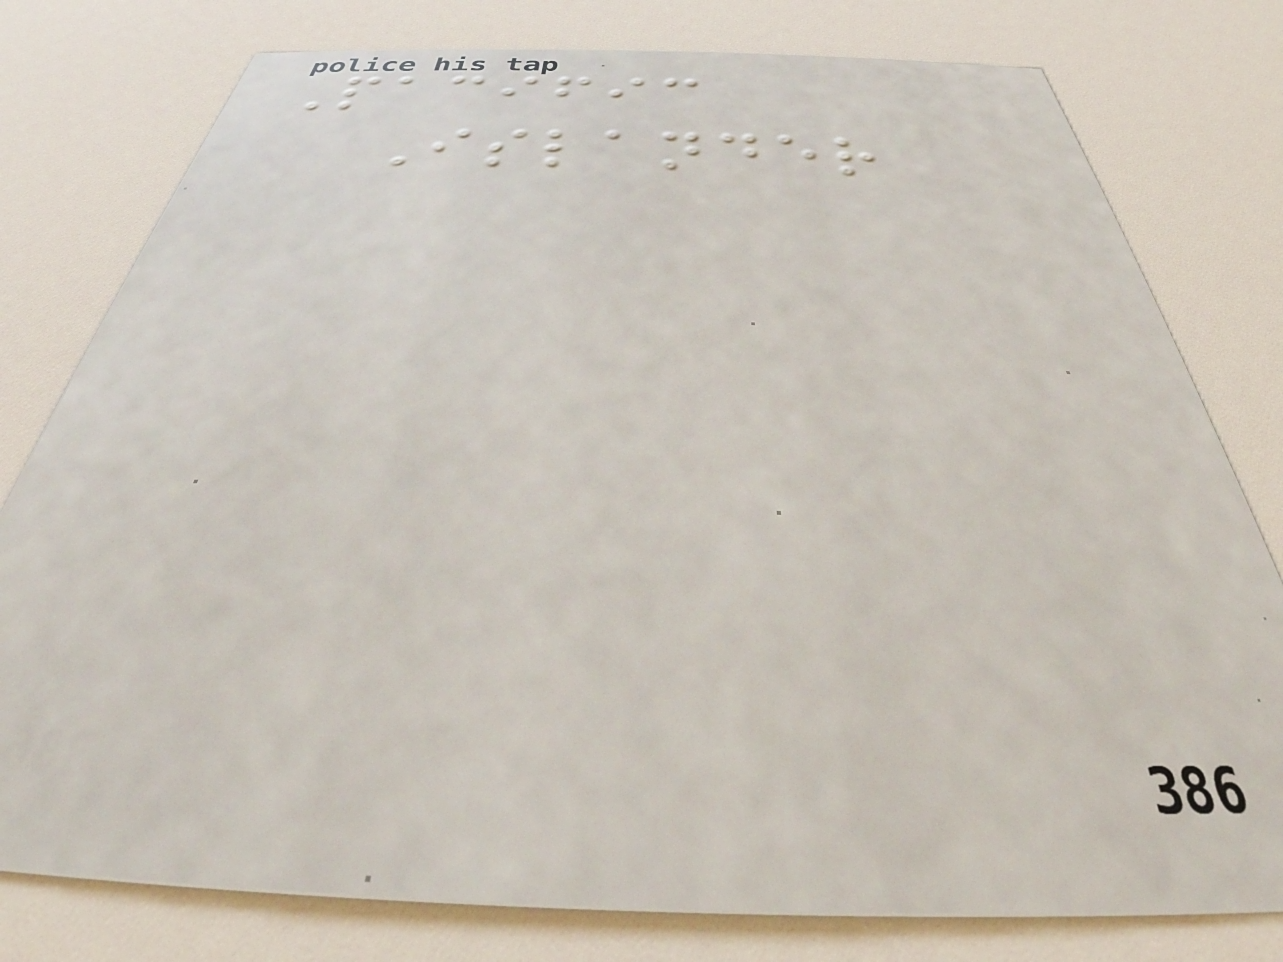Pacific
Islander
